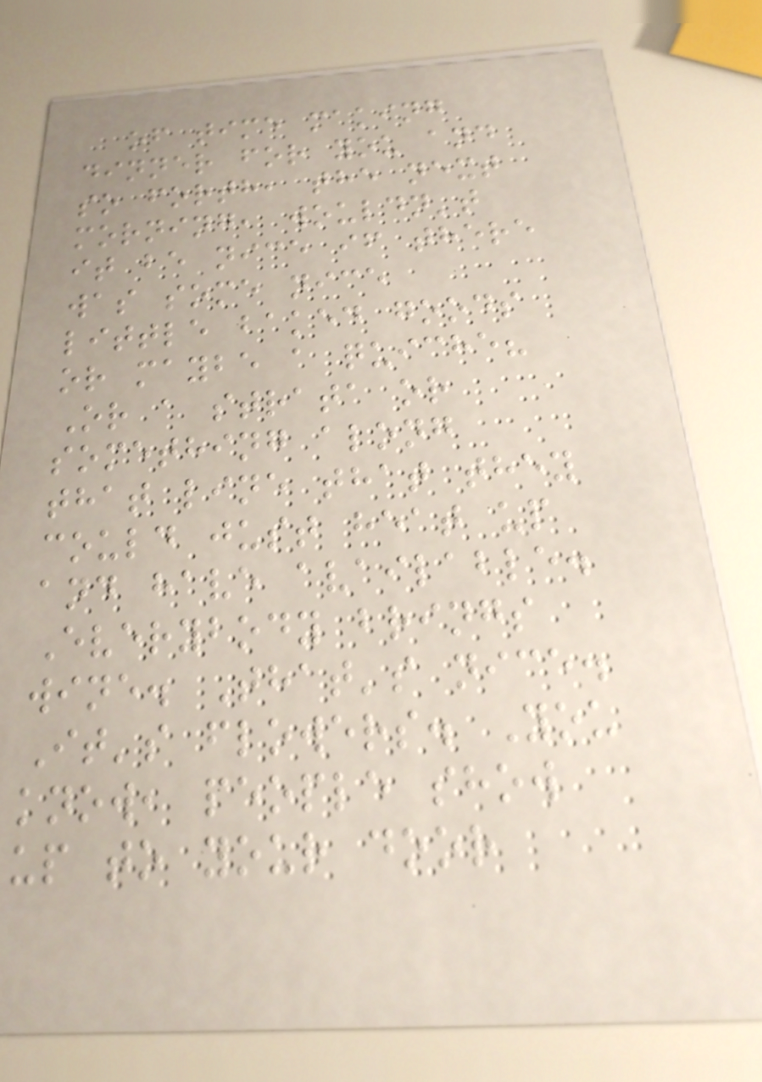of time making
dinner for you and
so forth, the next
morning, wouldn't
it be nice if there
was some nice
little baked goods
or maybe a quiche?
Or a strata or
something along
that line that they
could just heat up
and have available.
Everybody brings
wine. That's nice.
It's flowers. You
know, people show
up to your door
